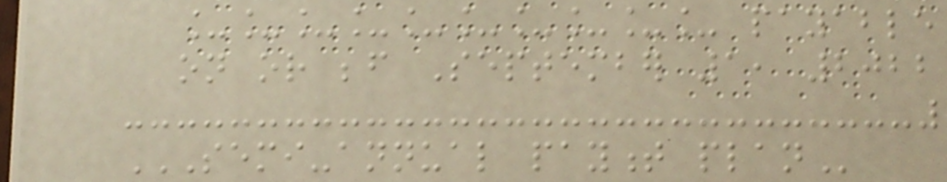__________ payable
on or before September 1, 2022
SEMI-ANNUAL PAYMENT PLAN
